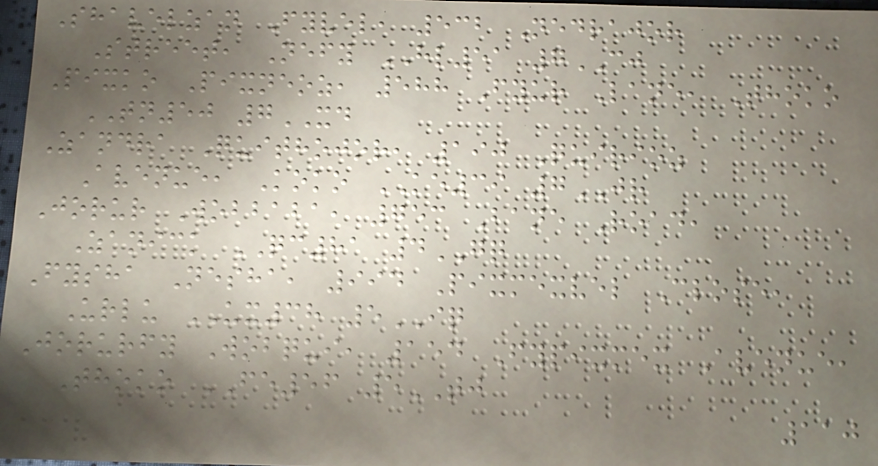Shavelzan Fyvel, 532 Nedrajor
Street, Nefy HL51 7CJ
Pixko Pixneoz, 588 Fyur Lane, Thoko
TN50 7XD
Zandra Quithojor, 190 Quirioz
Avenue, Koko KE39 7JR
Jorur Wobbaba, 753 Bane Road,
Zanick QC81 4GQ
Fysha Nesha, 994 Pixmexvel Close,
Urlu UX38 5IQ
Jorurfy Wobqui, 154 Fypixmex Avenue,
Thoko FE56 5TJ
110
